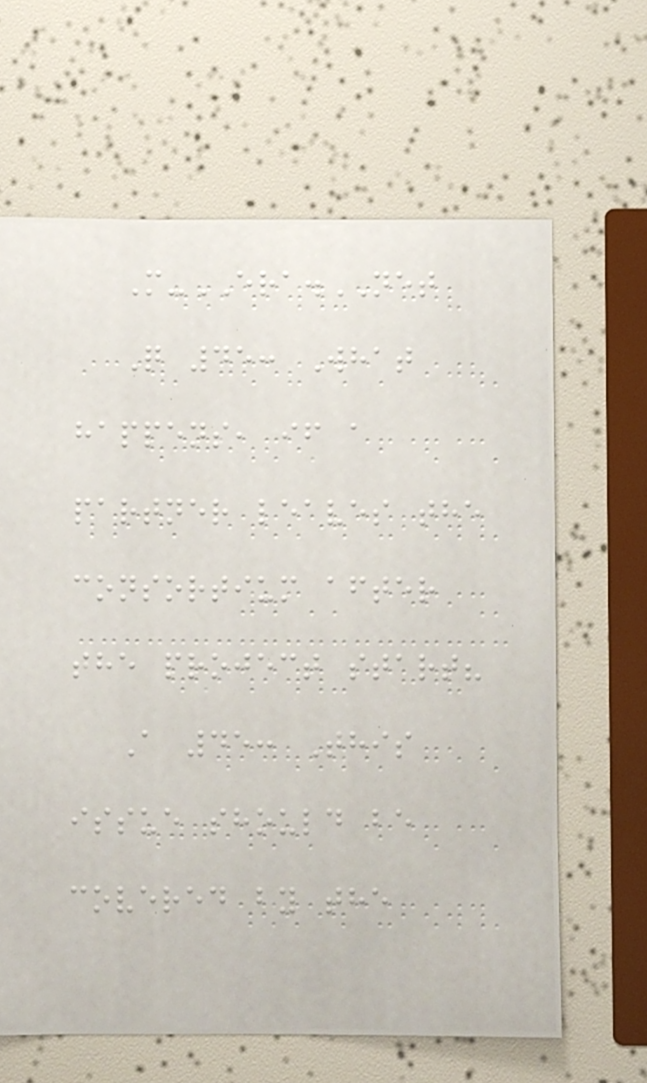M-ERA.NET
Q 45: What
happens, if a
partner leaves the
consortium after
the project start?
A 45: This
issue should be
covered by the
